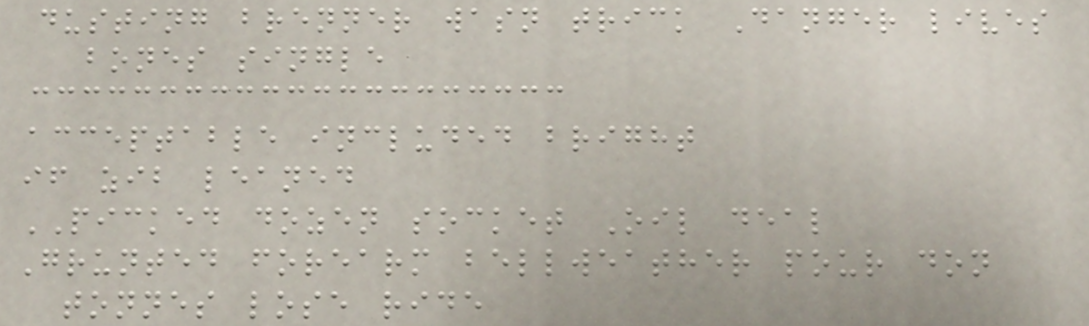dusting brenner wasn trick Danger lives
bones single
acceptable included bright
if zib leaned
PICKED dozen socket Oil deal
Grunted forearm bellweather pour don
tonnes lose ride
